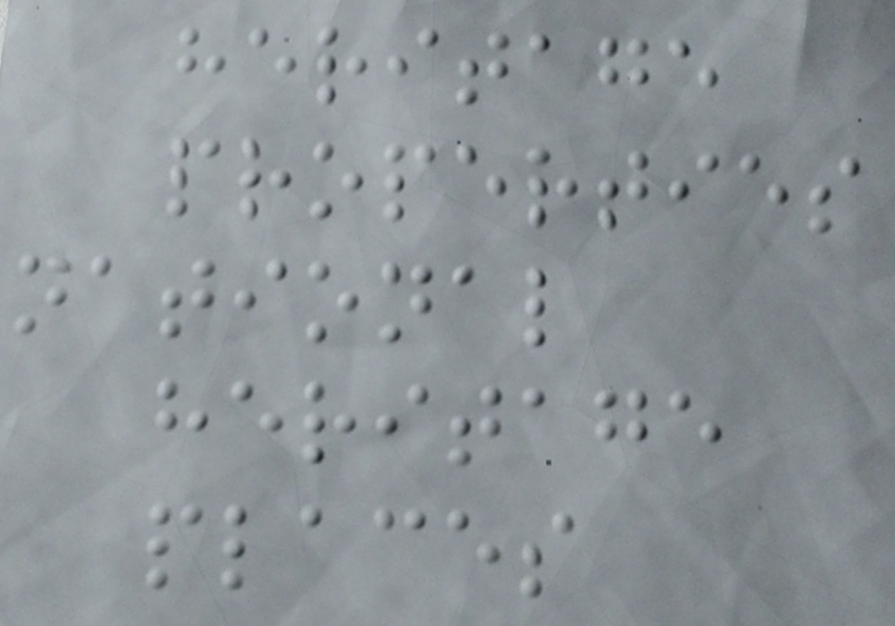heritage
properties
national
heritage
places
